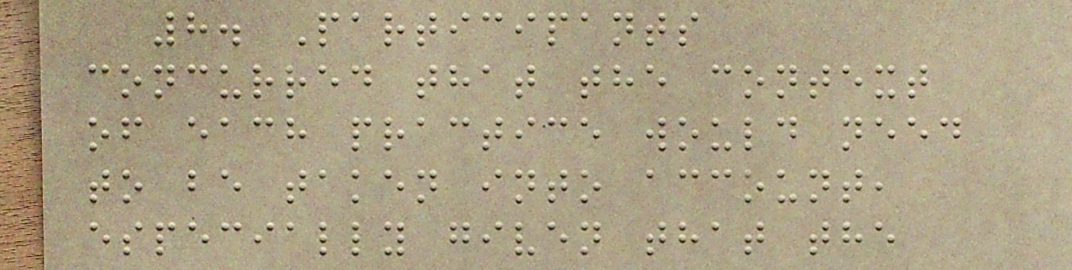8. Participants
concurred that the context
of each practice would need
to be taken into account,
especially given that the
